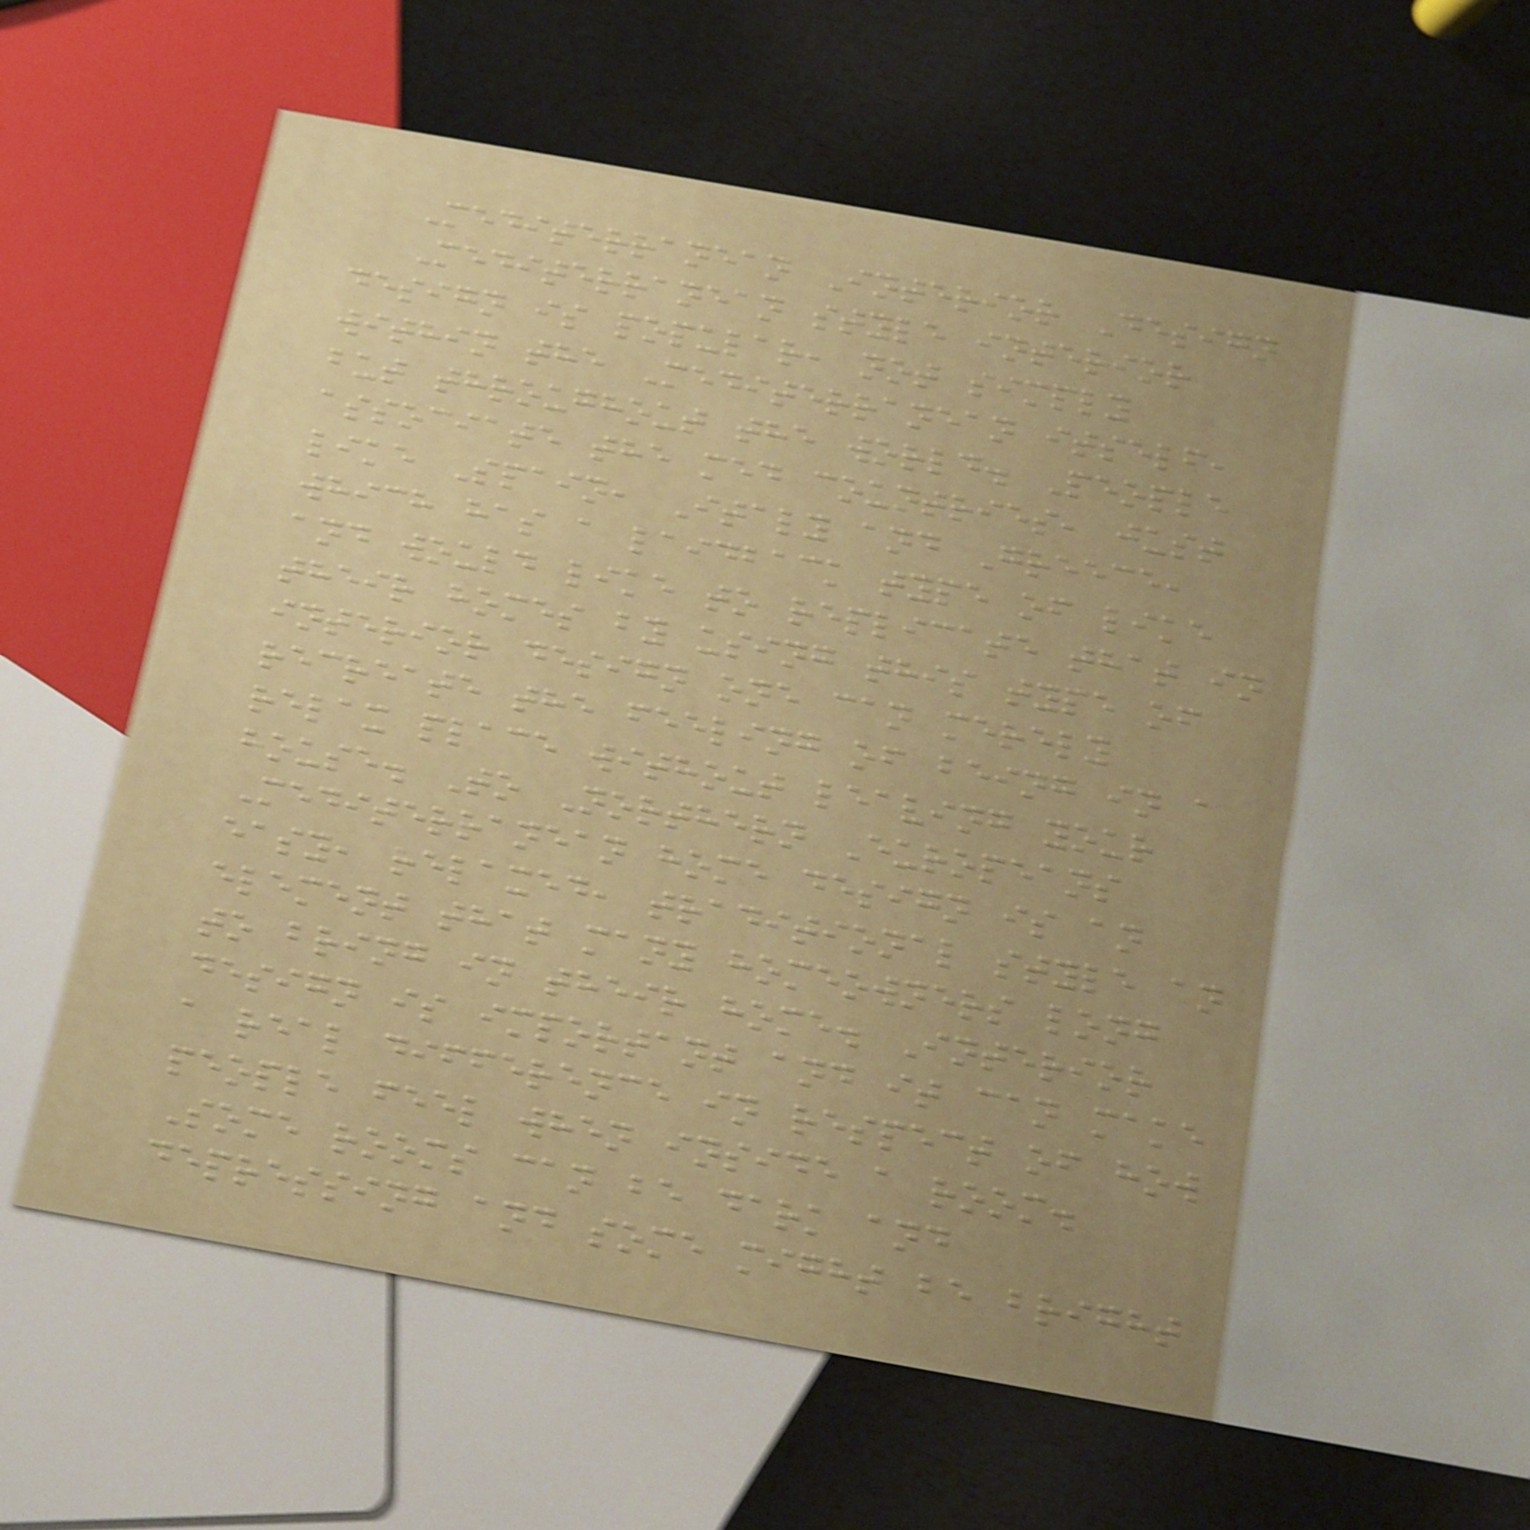Mediterranean Interior Design
Mediterranean style interior
design is popular, not simply
within the Mediterranean itself,
but throughout the world. People
associate the med countries, just
like Spain, Italy and Greece,
which has a laidback type of like
and would like to replicate that in
their homes by using this type of
interior design one can merely
recreate the feeling of being in a
relax place without leaving your
house. To Northern Europeans
Mediterranean home design is an
easy, relaxed, traditional style an
element that many homeowners long
to bring in their home. Interior
design is important and it can make
a real difference in respect of how
people feel when inside a room.
Some rooms can be dark and
depressing and some might be bright
